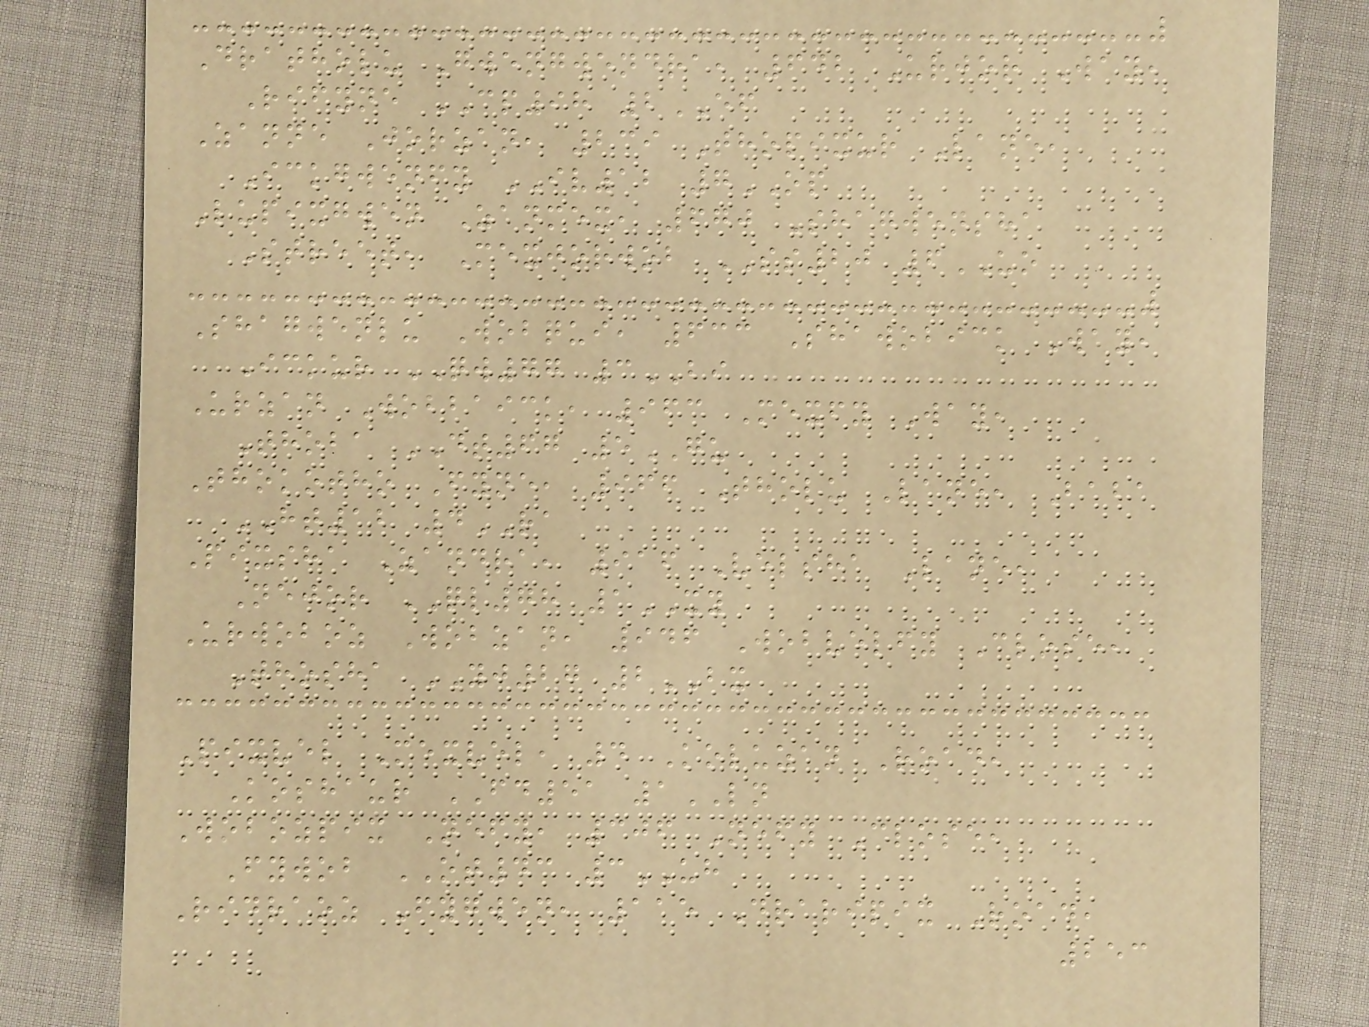Dratholu Gwengwendra, 642 Urjor Way,
Rifyne CP98 2EF
Zanne Jorzan, 239 Thopixur Lane,
Ickgwenfy IV12 7OP
Lupixgwen Zanmex, 670 Shagwensha
Street, Mexjorwob SS20 6UO
Shagwenlu Wobqui, 633 Shawobick Way,
Ickur QW77 3BI
Urzan Wobbaick, 963 Mexfy Way,
Thoba DT67 5GU
Thokotho Fyne, 966 Tholu Lane, Baba
HT12 4RA
Pixsha Zandra, 916 Velsha Lane,
Nejor QL78 1XY
Urwoboz Wobzan, 946 Wobvelfy Close,
Thosha YJ27 2BX
Pixvel Mexvel, 4 Koluzan Road,
Koshaur FD51 1LN
Wobozpix Nefy, 306 Nefy Close,
Fywob OT43 3UH
Ridraoz Fygwen, 115 Draripix Road,
253
